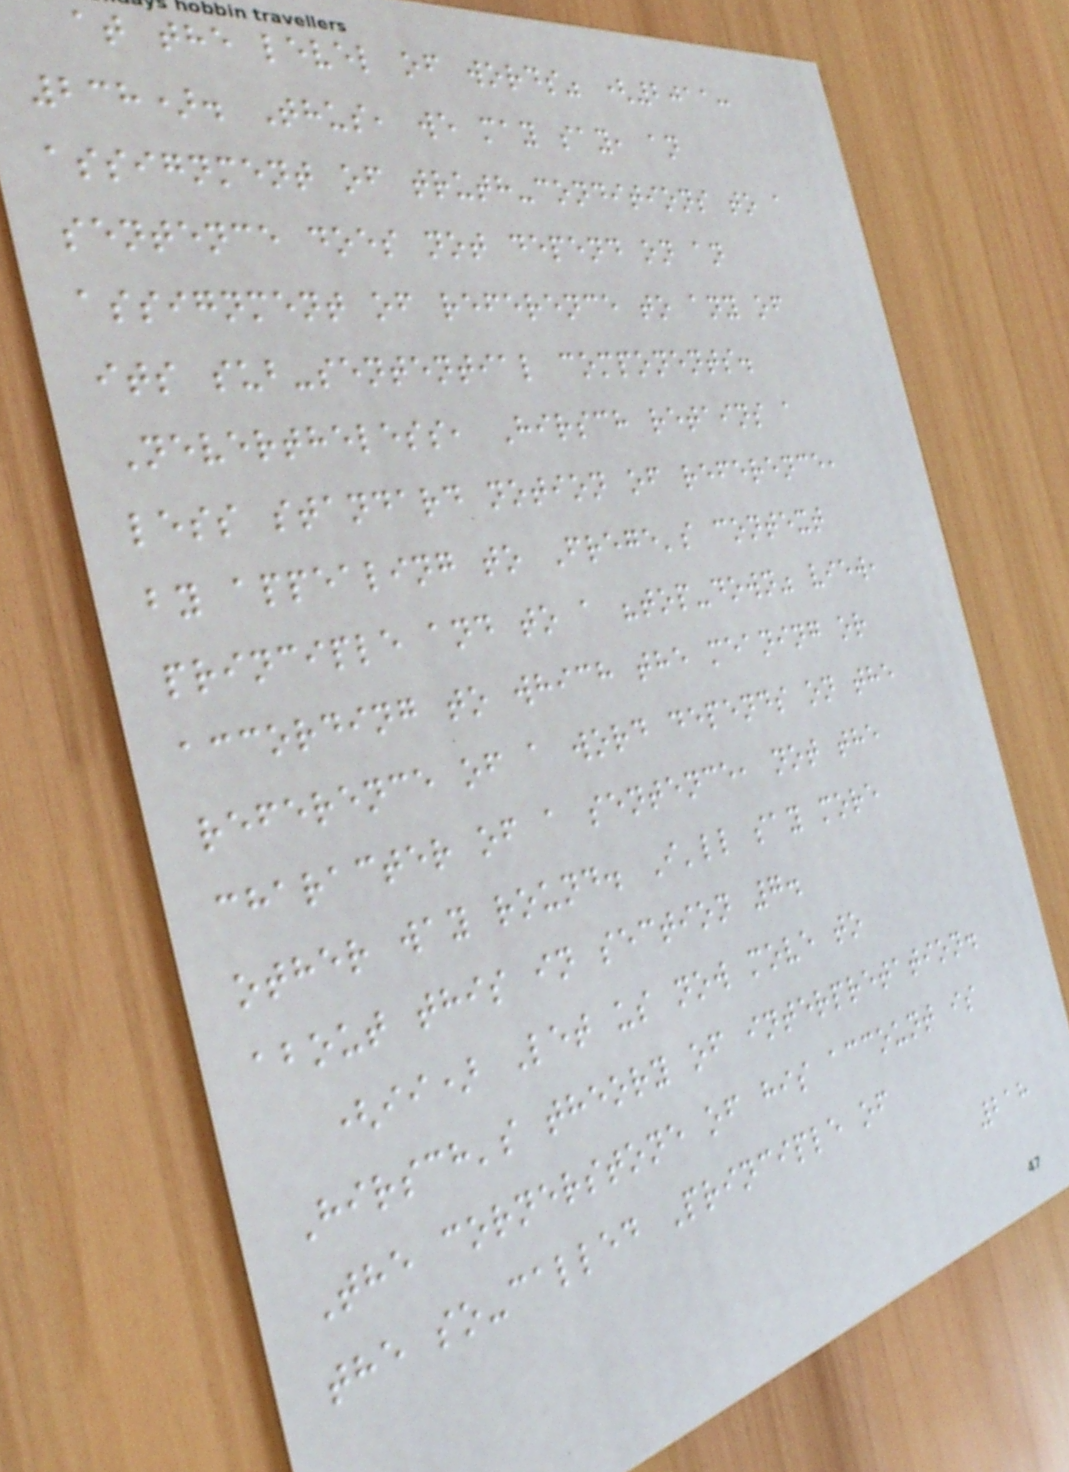at the level of words" (2011:
238). Thus, we may say, an
assignment of truth-conditions to a
sentence does not depend on an
assignment of reference to any of
its sub-sentential components.
Nevertheless, Hirsch retains a
less standard notion of reference,
by appealing to Frege's context
principle and to a "top-down" view,
according to which the meaning or
reference of a word depends on the
character of a sentence, not the
other way round. I'll say more
about this in section 7.
(ii) Let us now move to
Hirsch's theory of interpretation.
The cornerstone of his account is
the so-called Principle of
218
